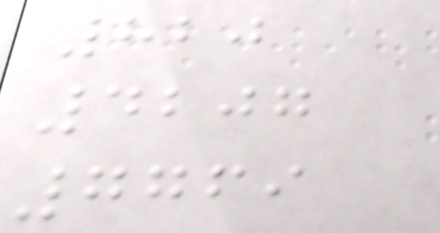820
4207
7769
